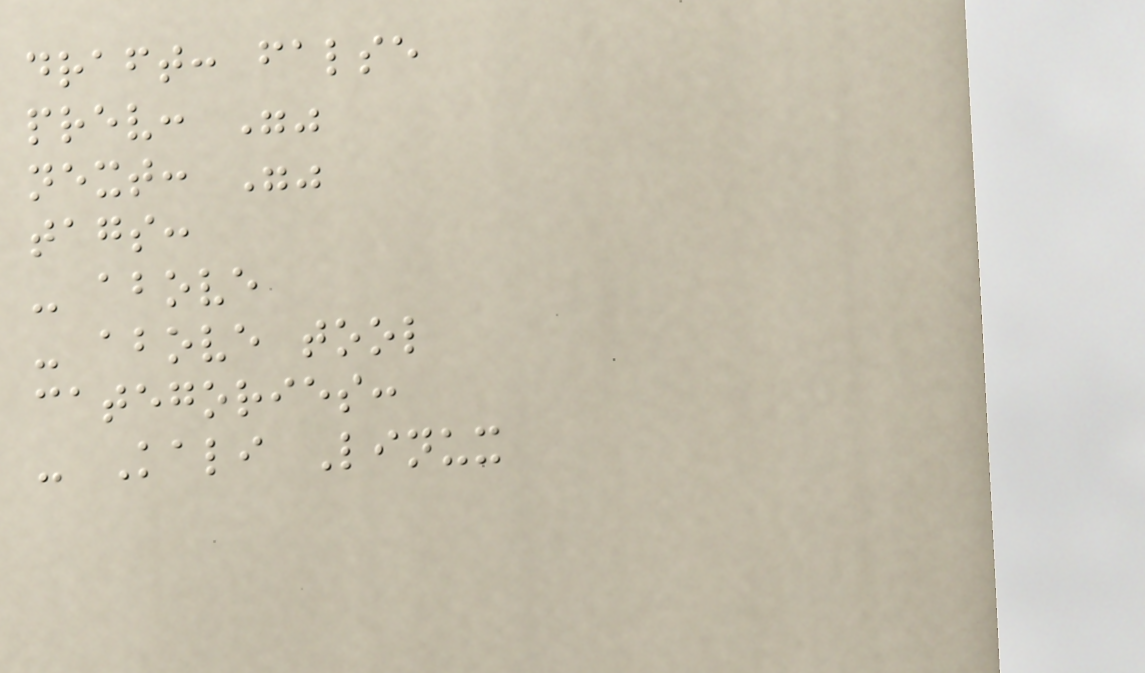draft: false
prev: ""
next: ""
tags:
- above
- above tool
categories:
- Kali Linux
